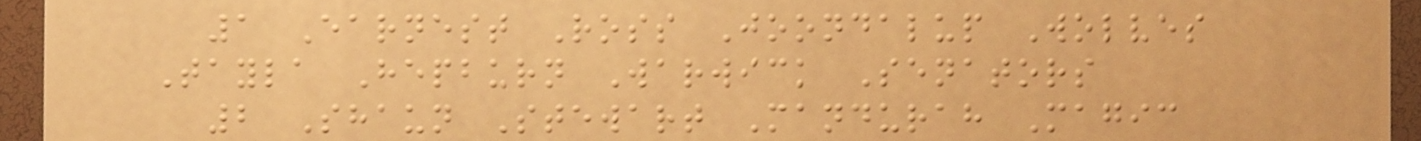1 Earnest Ross Joondalup Wolves
Tayla Hepburn Warwick Senators
2 Shaun Stewart Mandurah Magic
